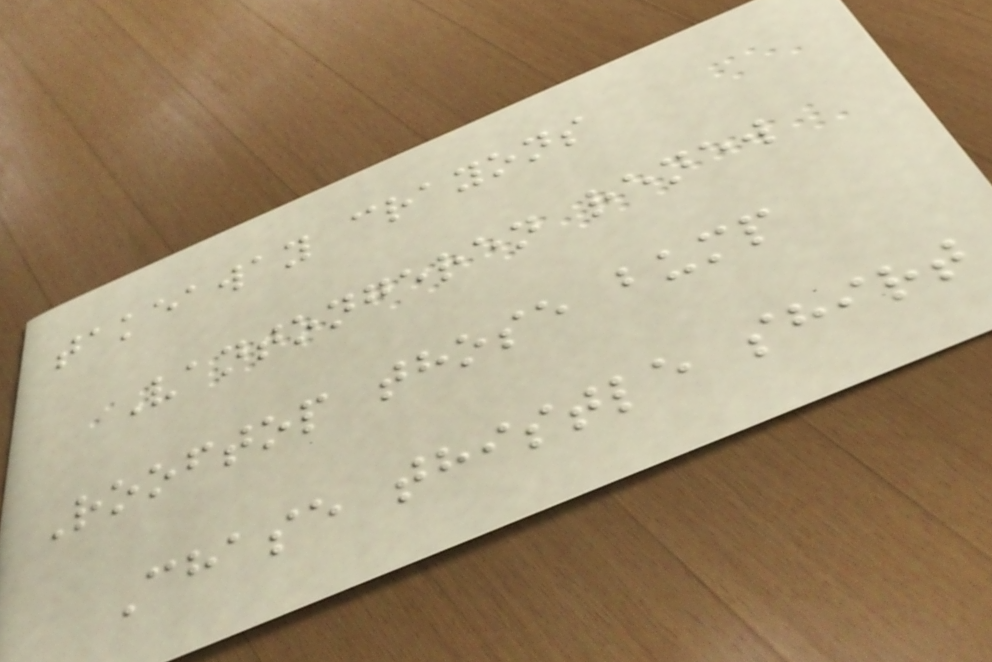takeaway crayons
Vantongeren renew
Rooftop those bump
Chase thistle shirt
